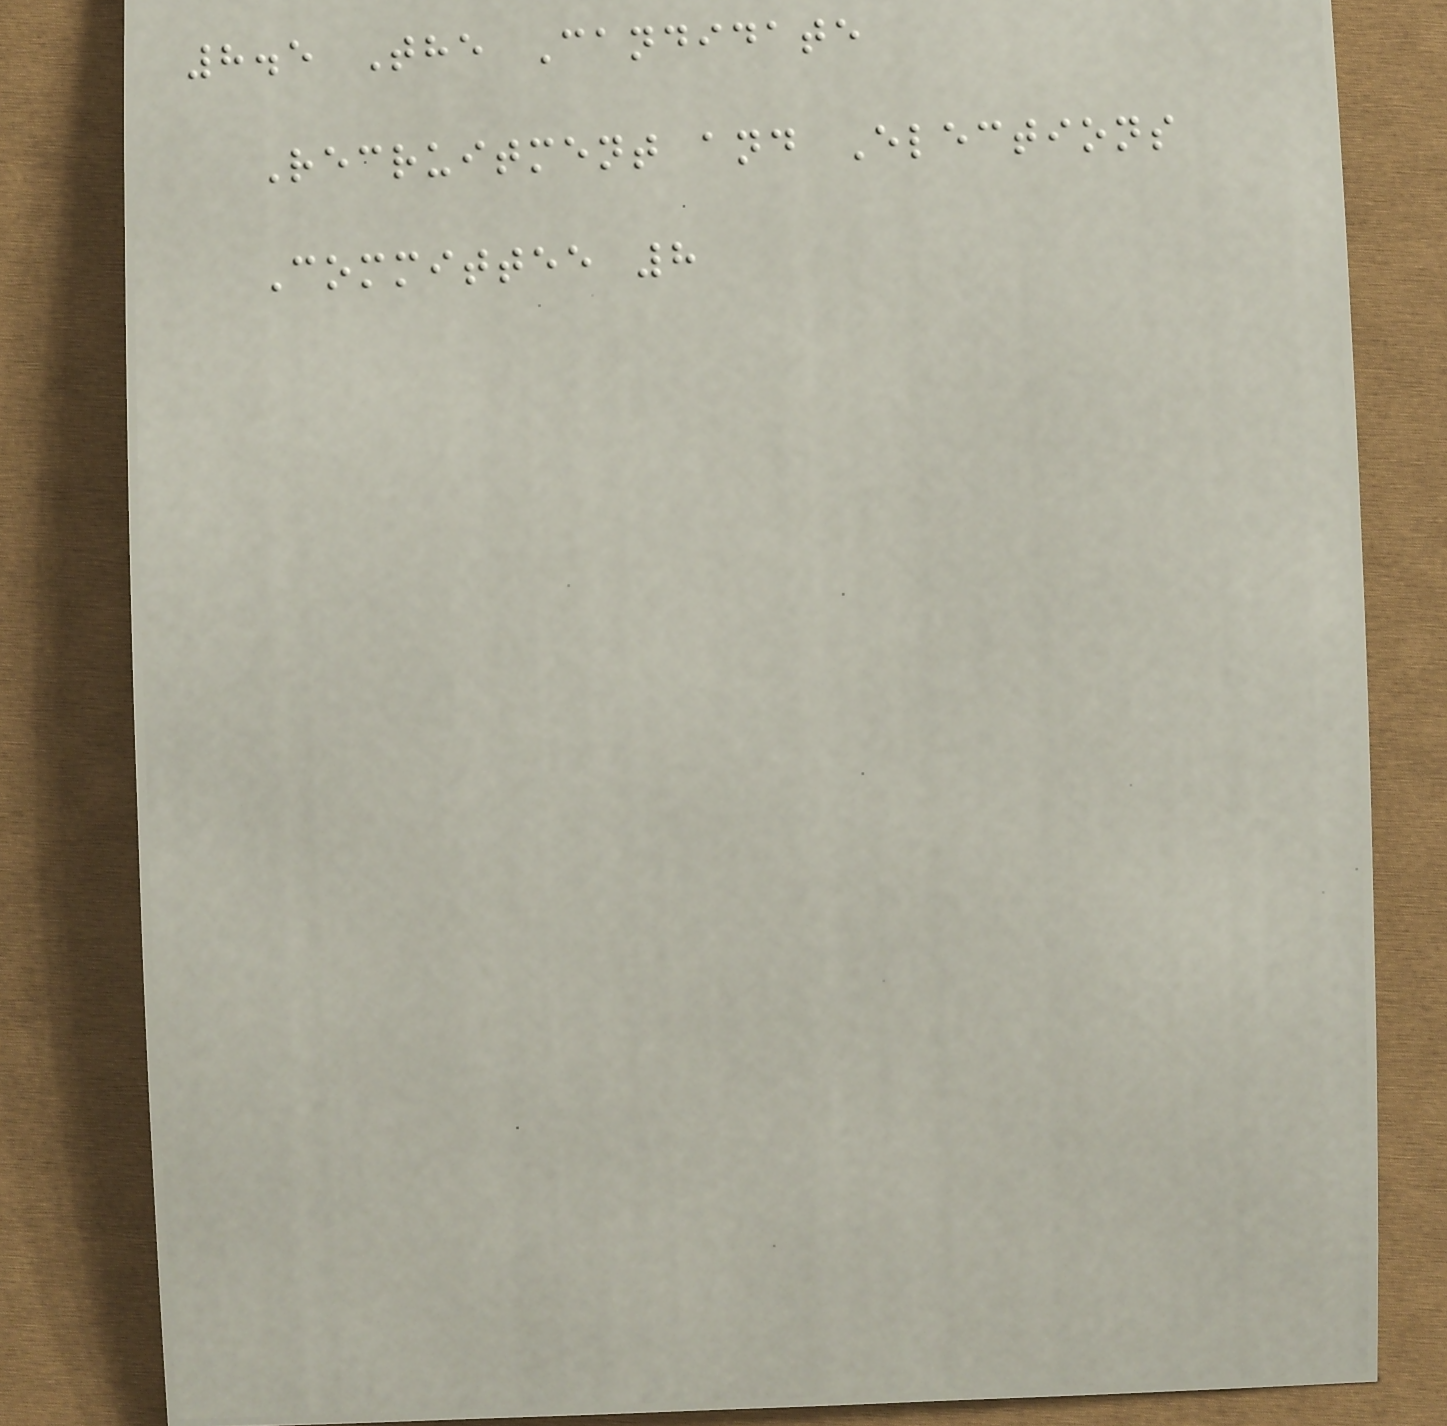8.5 The Candidate
Recruitment and Elections
Committee 8
